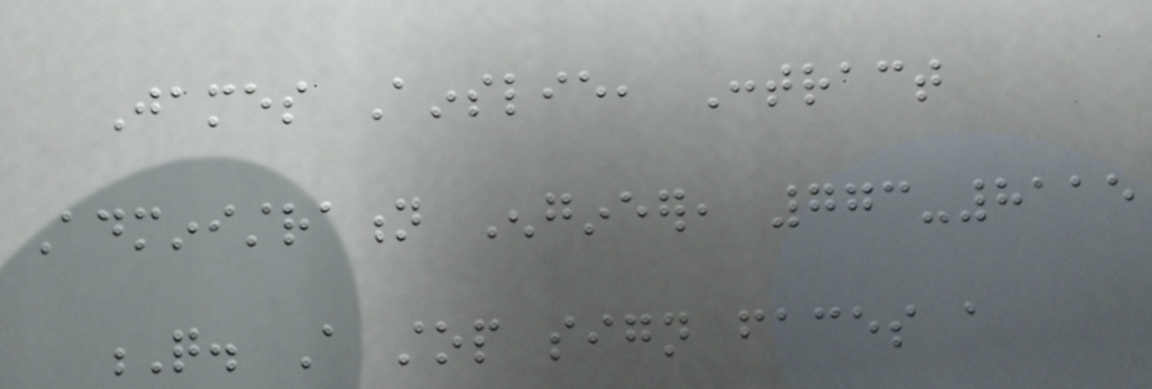James Ainslie, Contract
Administration Engineer, 773-8115
Q. A stop sign faces a
